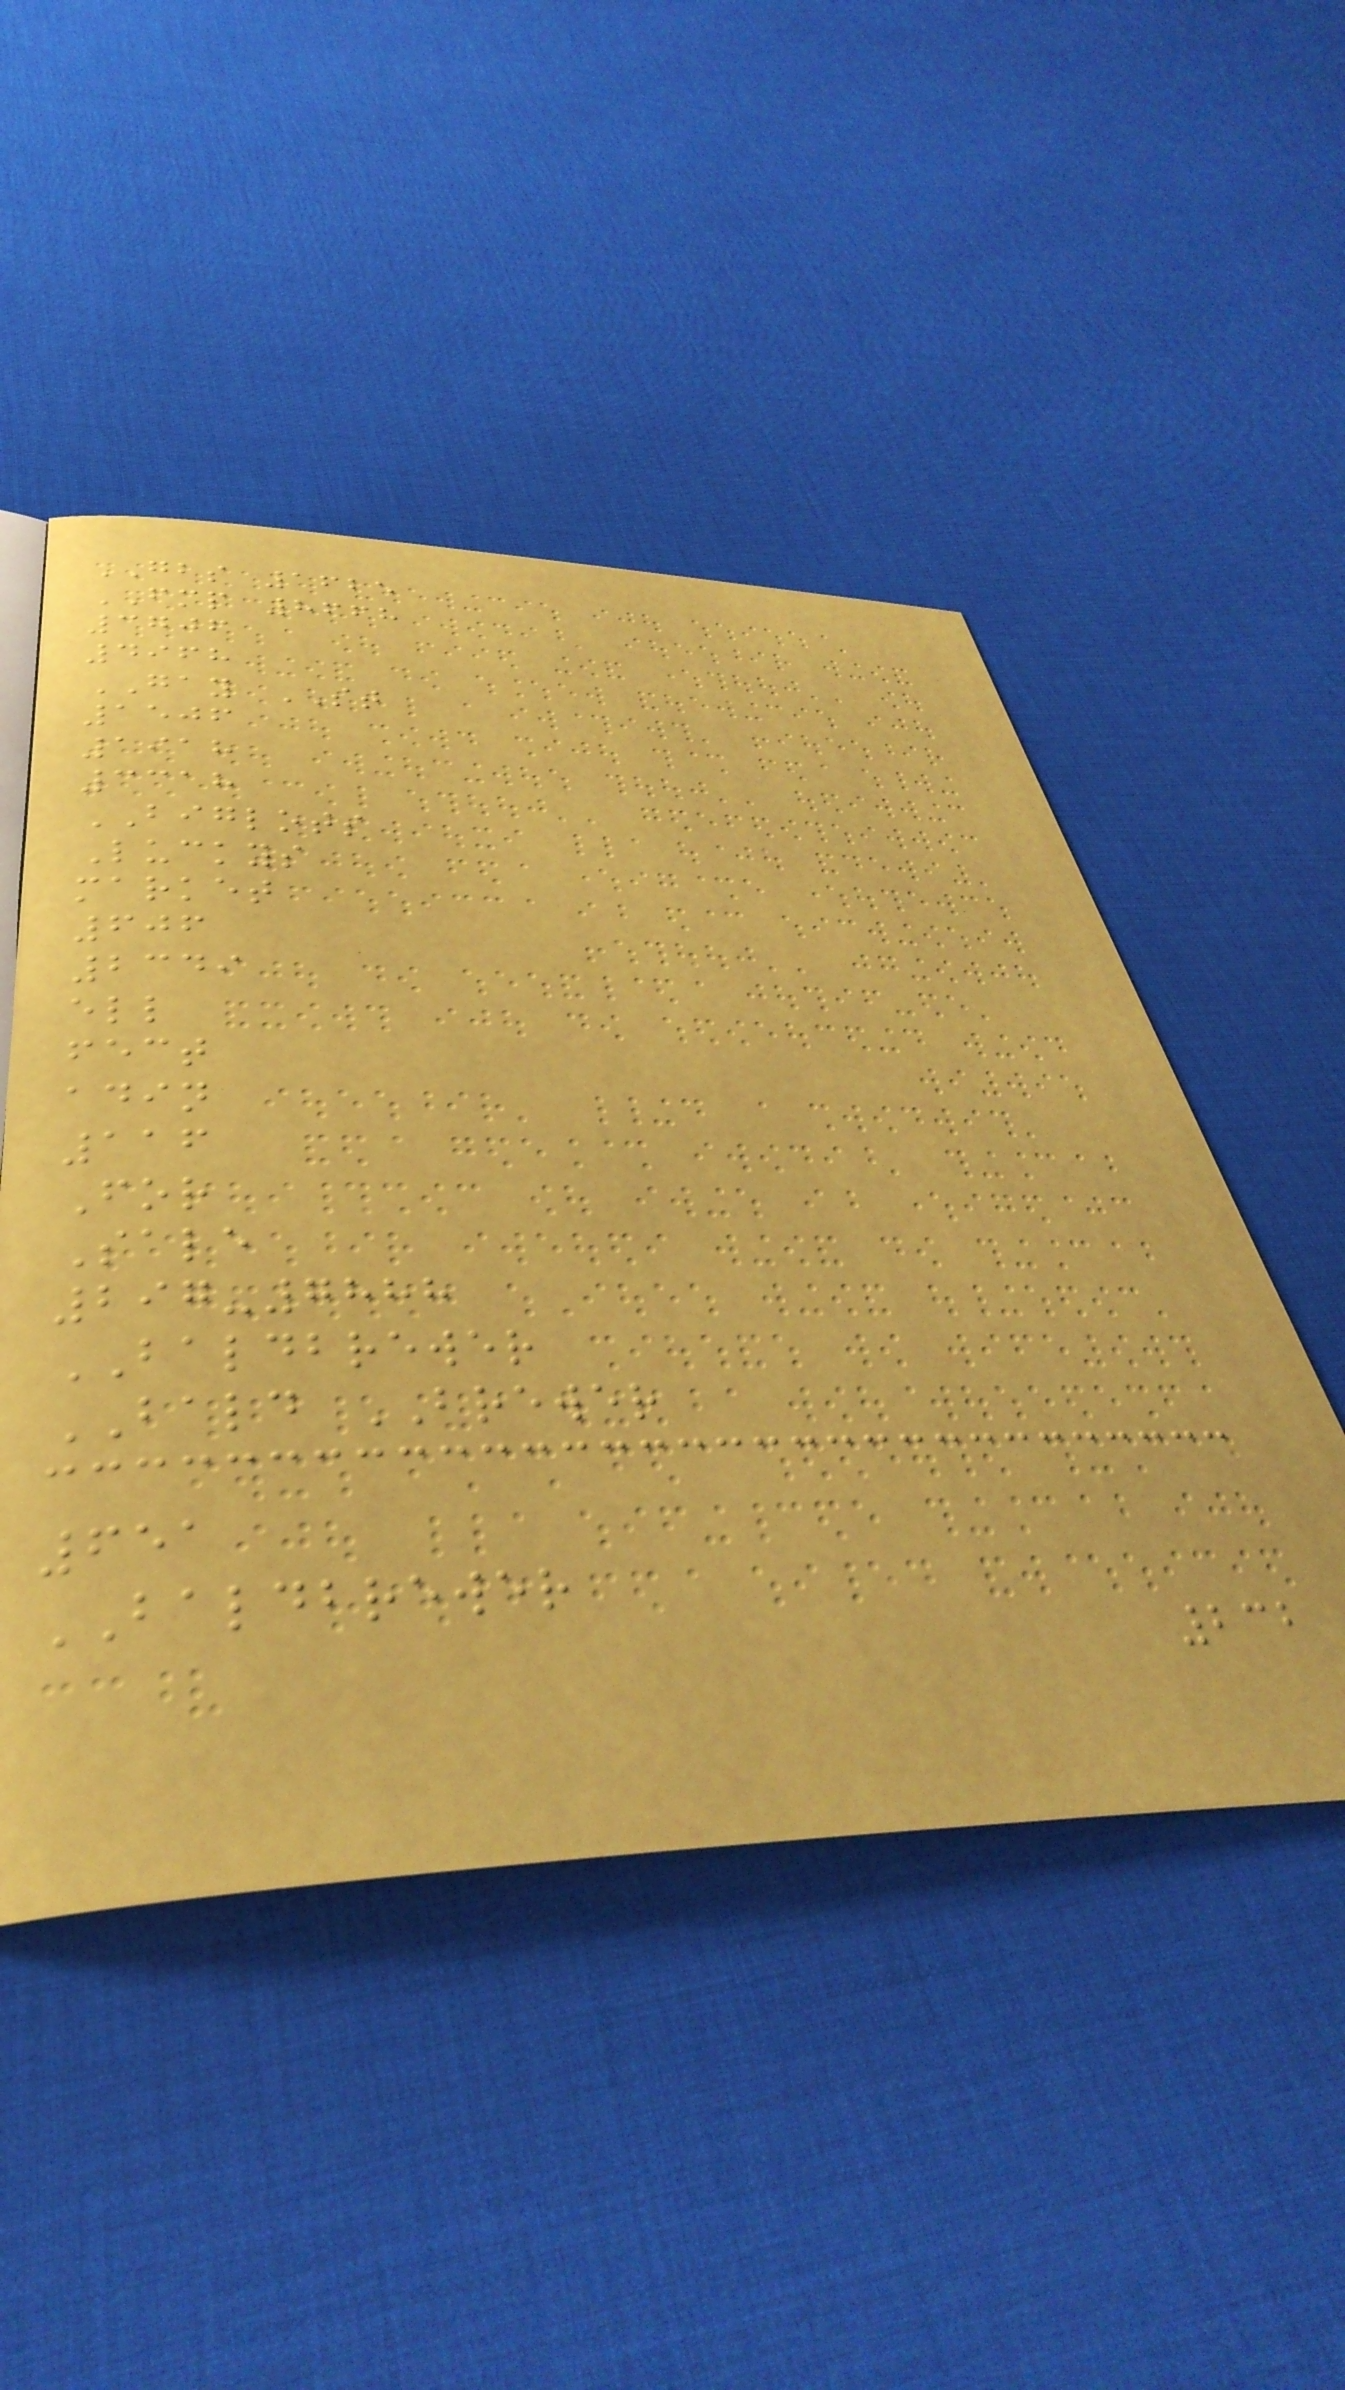GBS 1625
FMP 8668
3706
4968
GAY ST
1506
1918
3318
BIGLOTS
Luckys
market
606
2349
ell
fect
adin
116
For
Sale
297-7888
BALDBREWER
BALD BREWER
651
BALDBREWER
232
